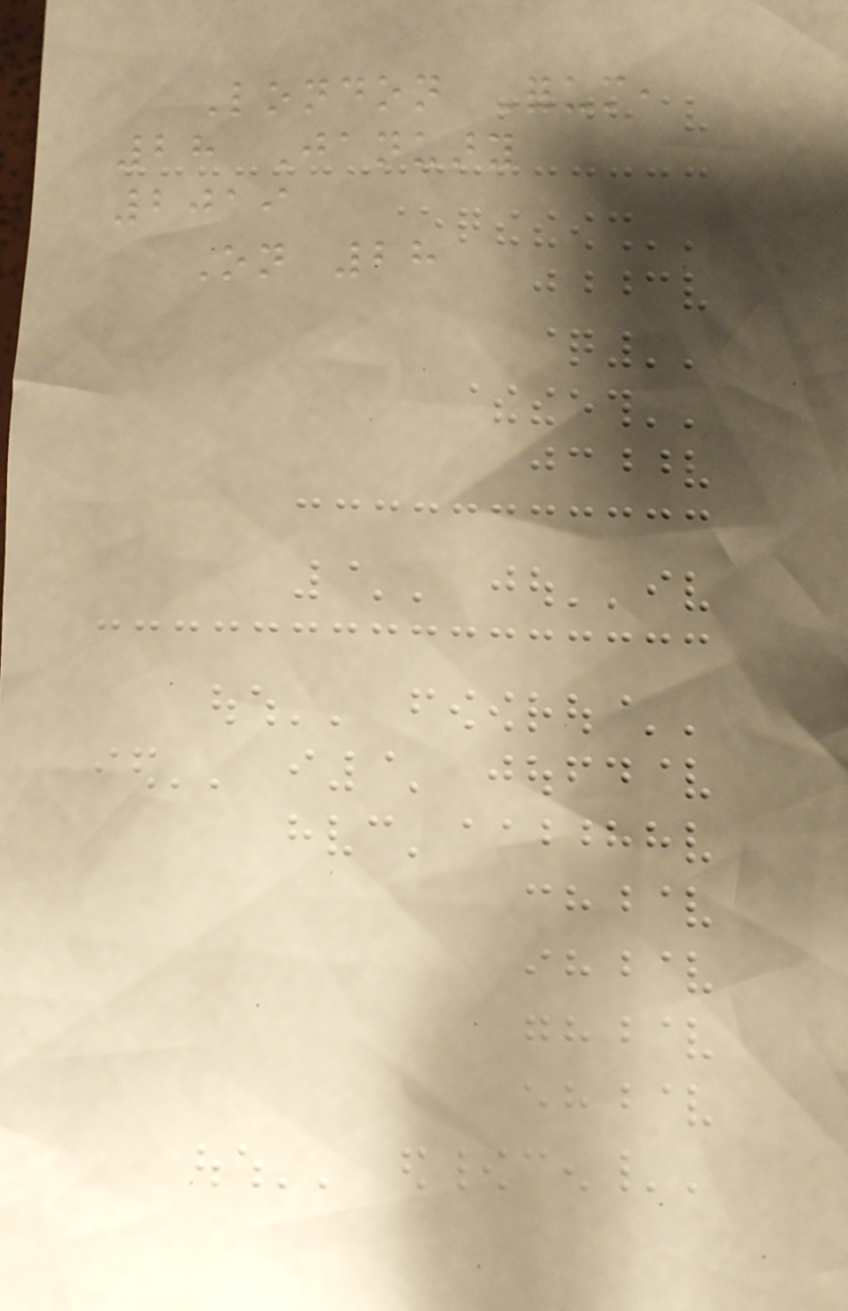London Forum,
28 January
2019
On 28
